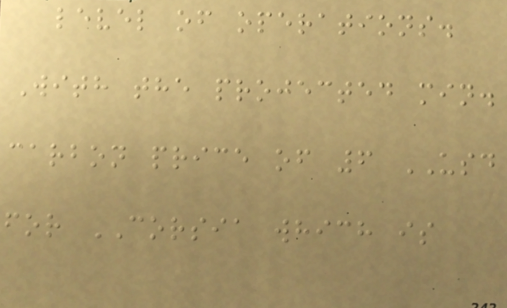level of operations.
With the projected min.
carbon price of 6 USD
for CORSIA which is
